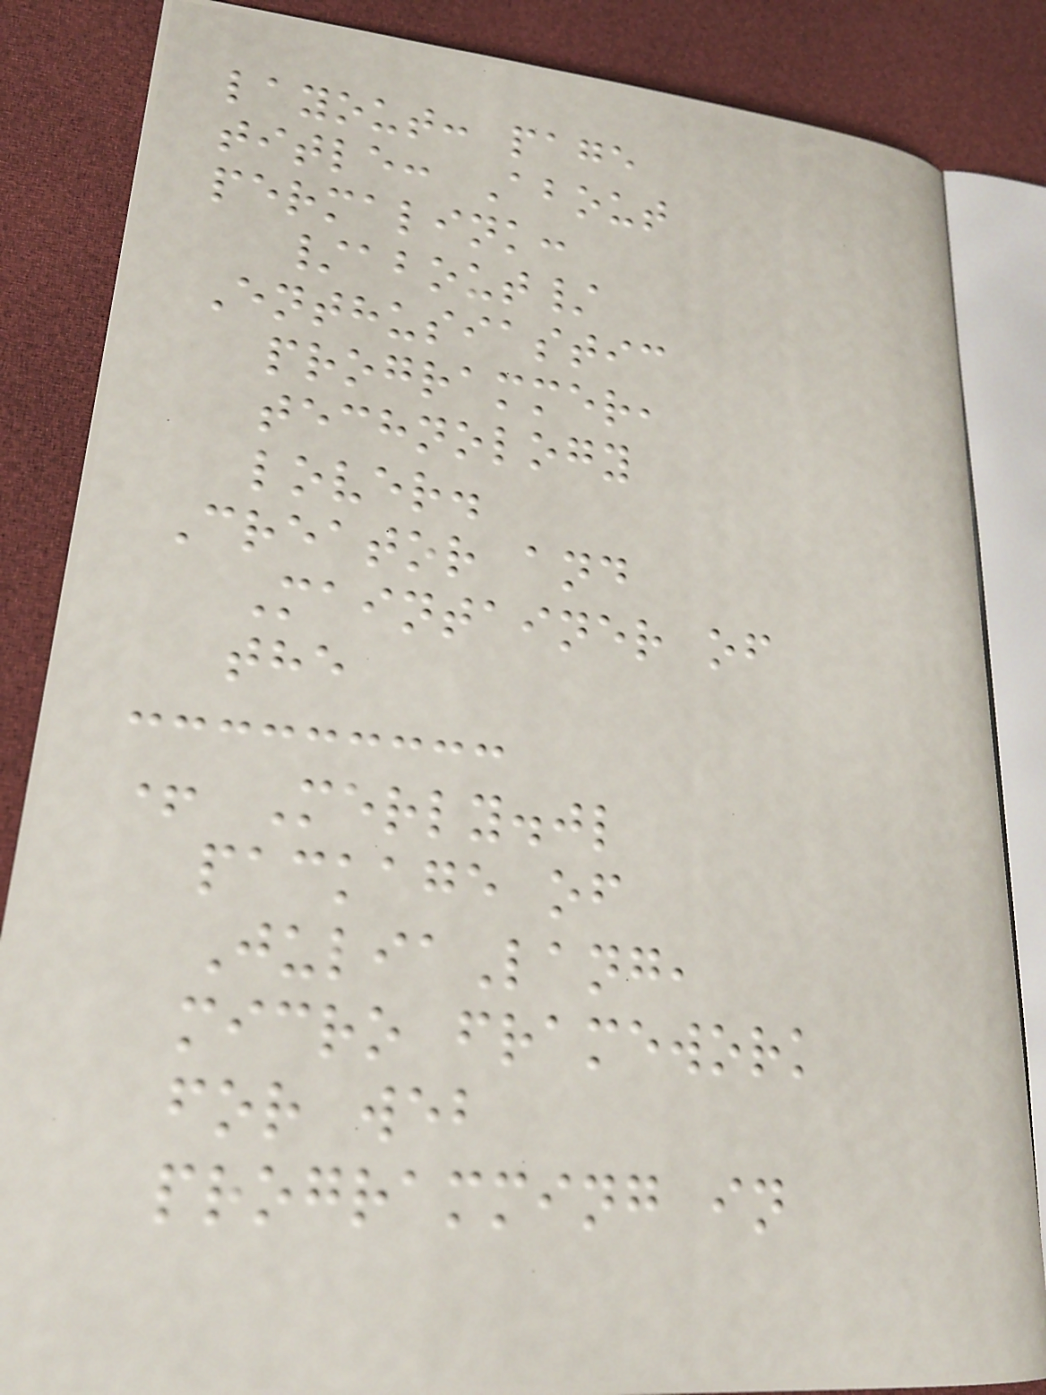layout: page
title: About
permalink:
/about/
Enthusiastic
programmer,
technology
lover.
Creator and
Maintainer of
the
+ Merly.jl
package of
JuliaLang,
micro framework
for web
programming in
